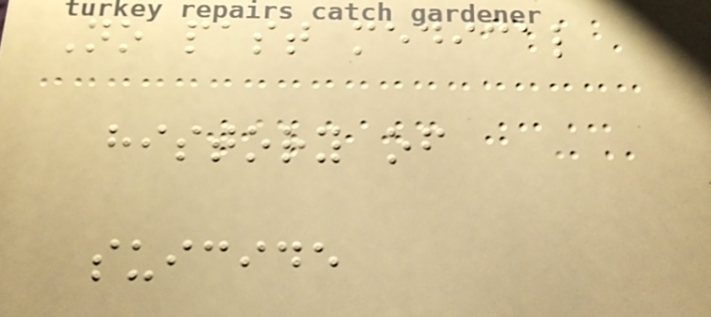No past medical
history of
suicide
